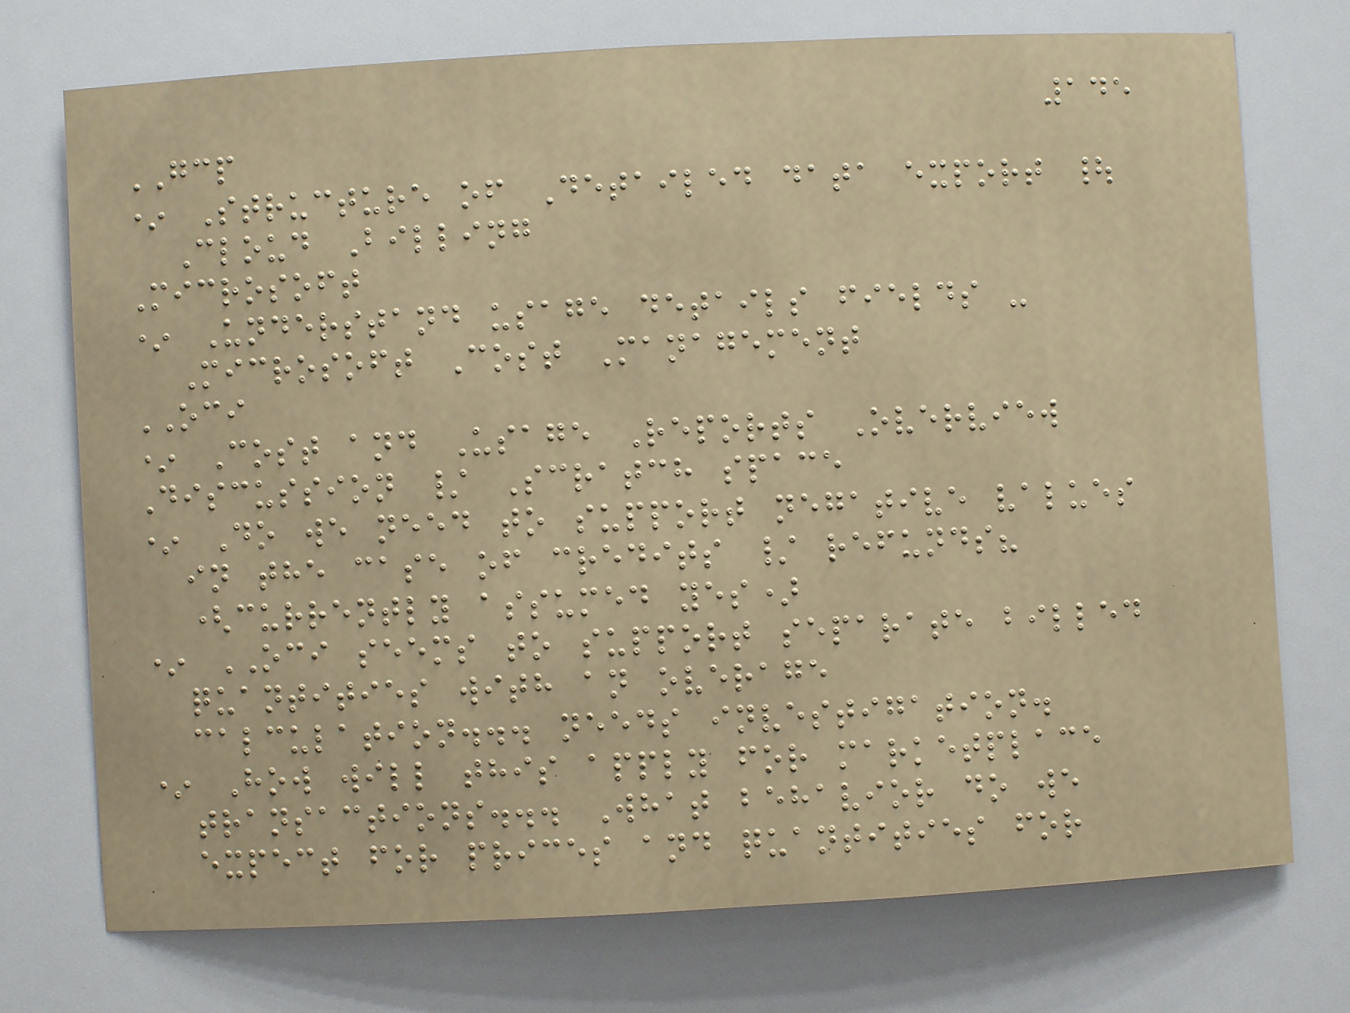145
GCP
* Structure of Detailed data export |
Cloud Billing
Microsoft
* Understand usage details fields -
Microsoft Cost Management
OCI
* Cost and Usage Reports Overview
Discussion / Scratch space
* Do we need to support negative values
in the case of credits / refunds?
(currently assumed yes)
* OCI seems to support separate billed
quantities with an overage
calculation... needs investigation.
* How will this apply for marketplace
transactions... What behavior do we
expect for prices and quantities for
